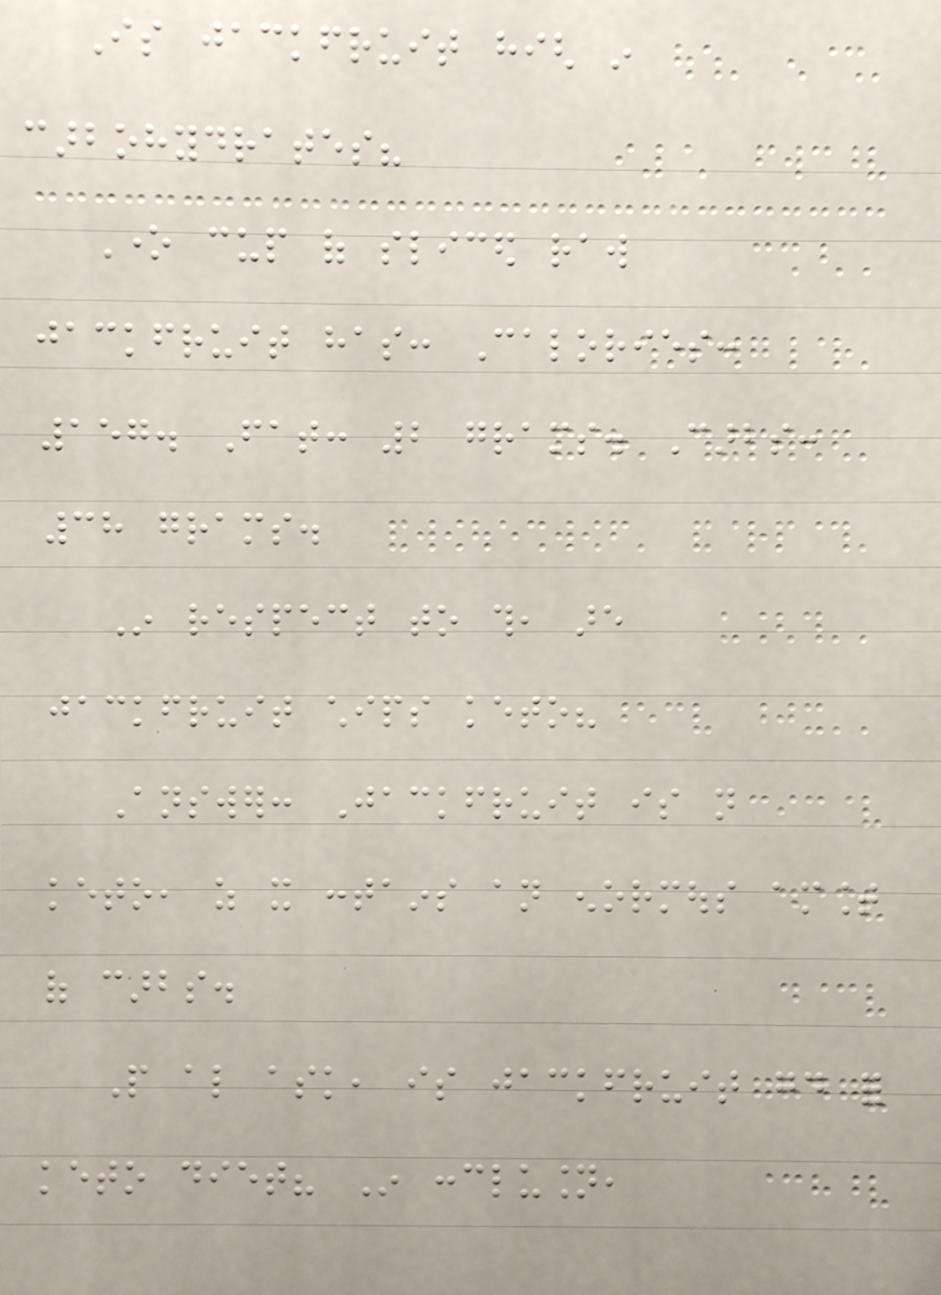Is jackfruit high in
carbohydrates?
One cup of sliced raw
jackfruit has: Calories:
157. Fat: 2 grams. Carbs:
38 grams.
In respect to this, are
jackfruit chips keto?
Answer: Jackfruit is not
keto, as it contains an enormous amount
of carbs.
People also ask, is jackfruit good for
keto diet? In conclusion,
